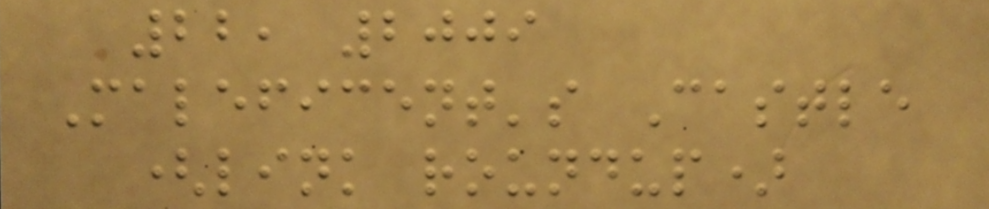22, 2009
Maleficent's Castle
(link roundup)
